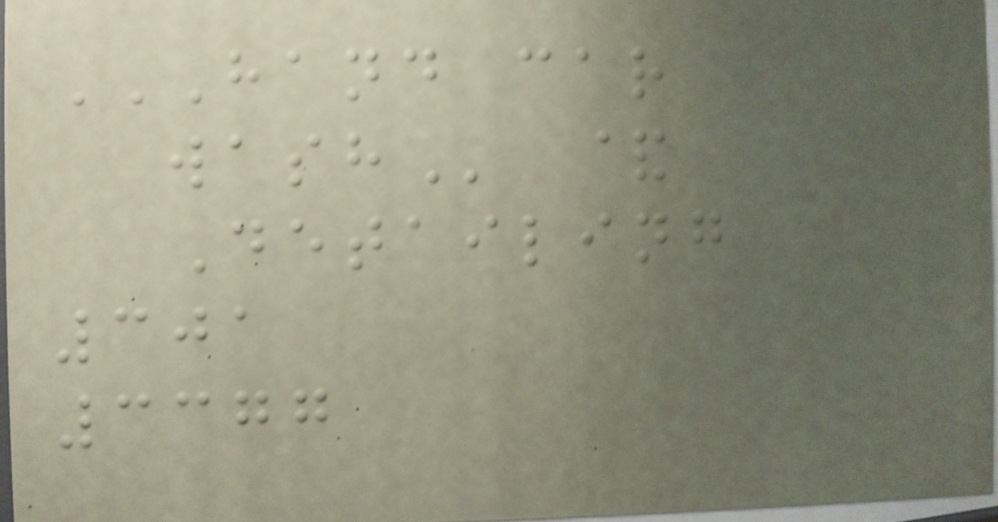HAND CAR
WASH &
Detailing
301
3377
